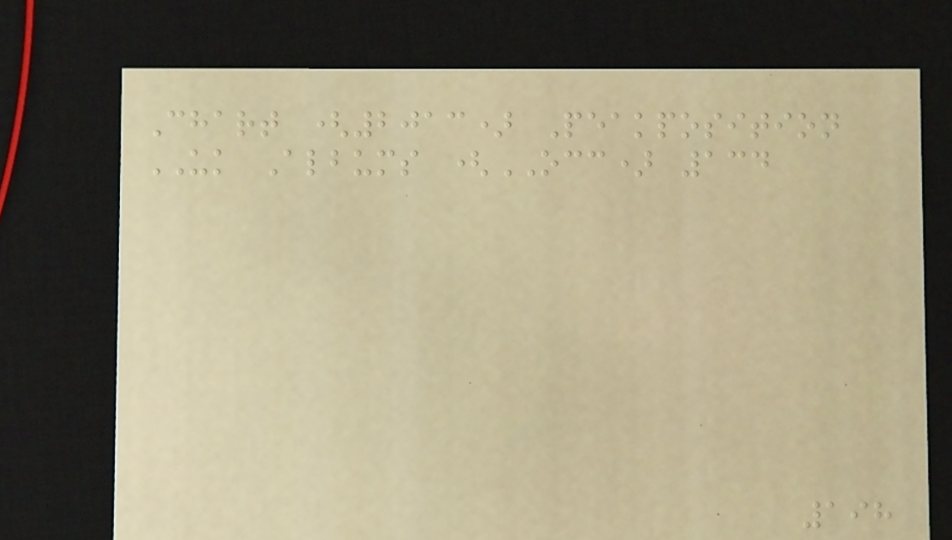Chart (2013) Peakposition
UK Albums (OCC) 134
198
